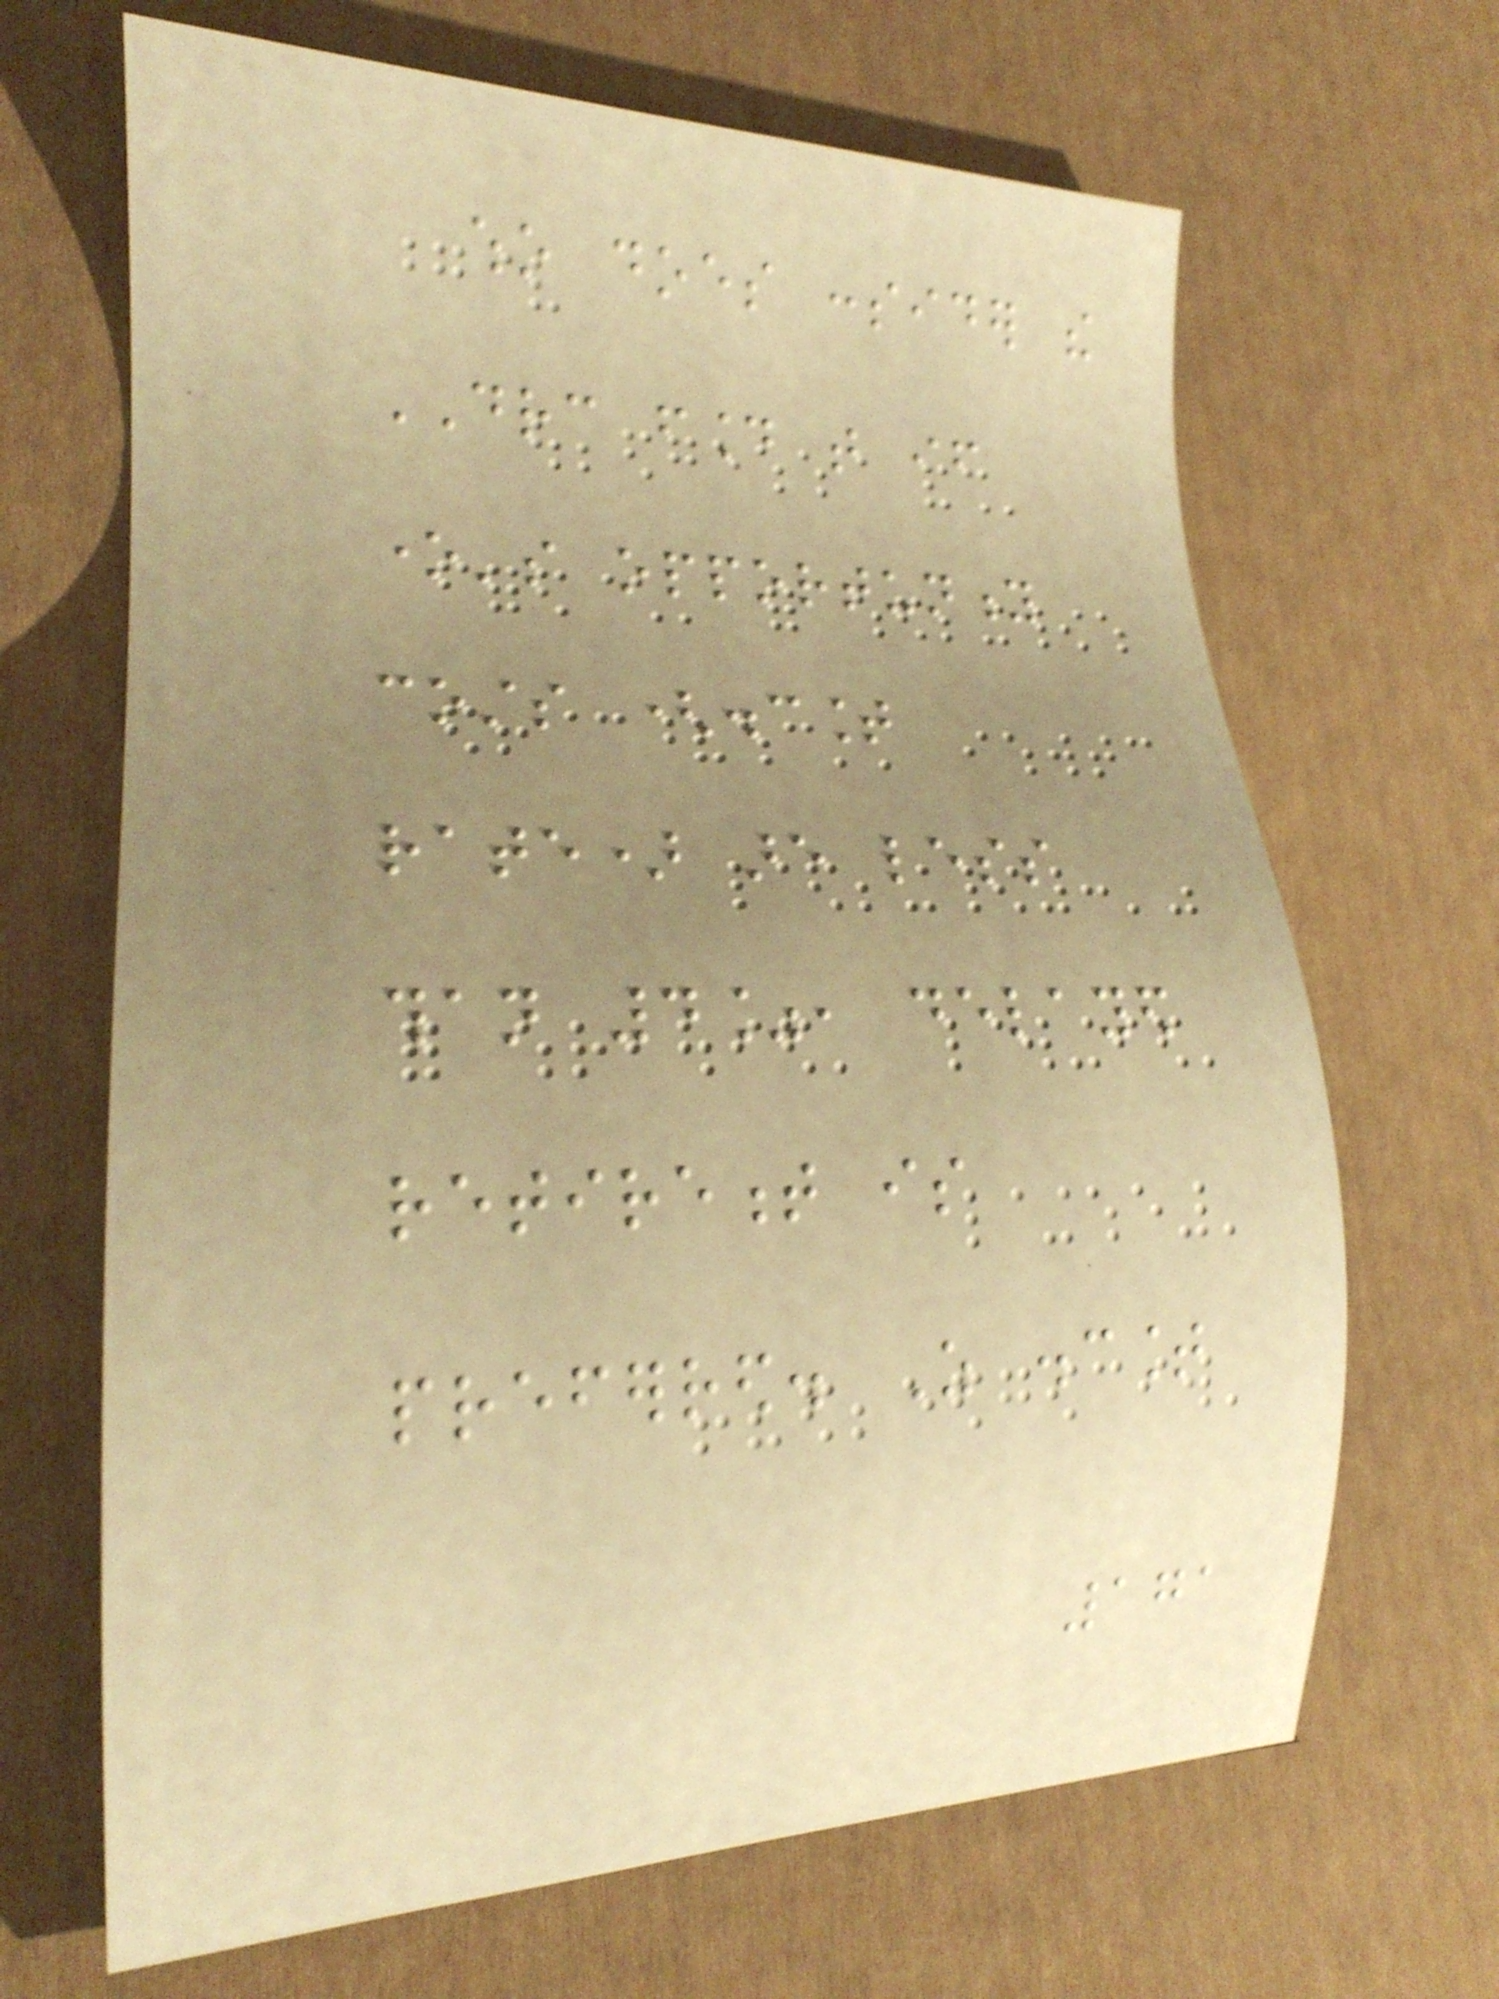who does consider the
DRC found that if
one's opportunity
costs (discount
rate) are less
than 4%, delayed
retirement is
preferred. As discount
171
